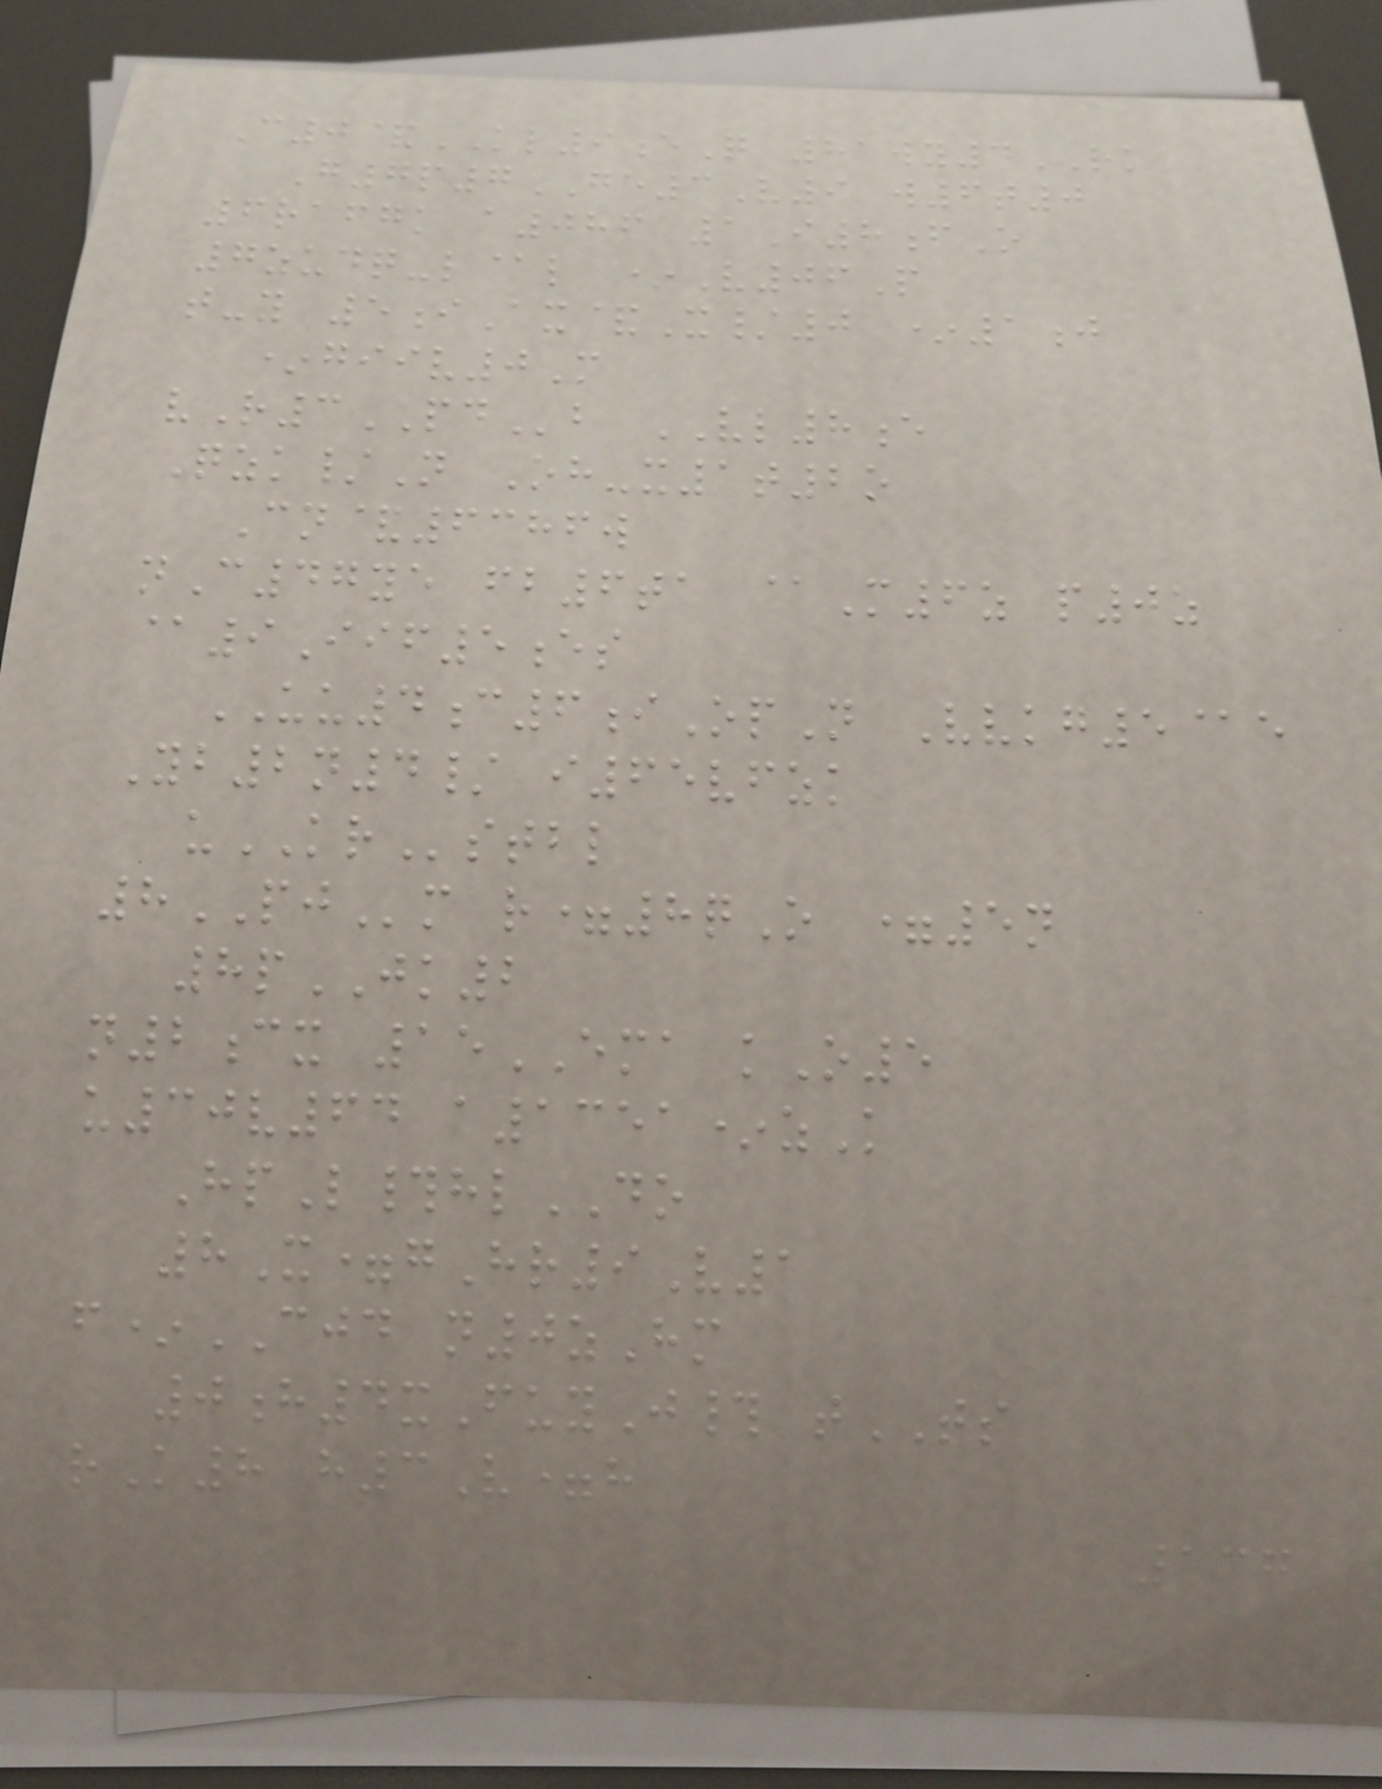C0&KL9eQ 81wy4RK
G7p7GE3V9 w6t0
6rafgk a086 1I8fO
7zudq-l@l *V06P
t-y 5iAx&X/0 *1j
*giiv0M
vR3PDb VL8e
Qzk/N Oh-x1t2o
Cn&6386w
nC47ye fb6ta @M6z p0z
@9Iif5es
UU4c6iOpN Vvkg5@e
Yb2n4/ i65vfzk
uKRstbl
8PJm r=8qO =5n
8pJK2
n2cx 15EMA kO5
u30v64 a1351*zK
HpL#hlDO
8X=gHr9V1
f*CJD n0zHm
0h4xFuyJ# tTS
rK8 h3V=h
137
